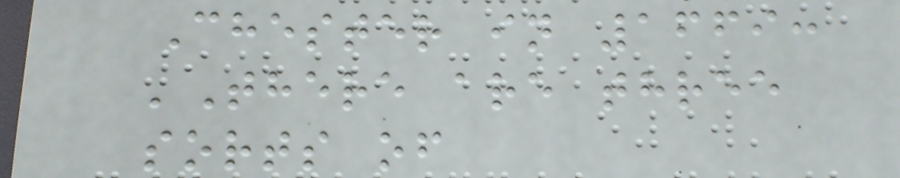Chester in 1669:
'There are three
sorts of
